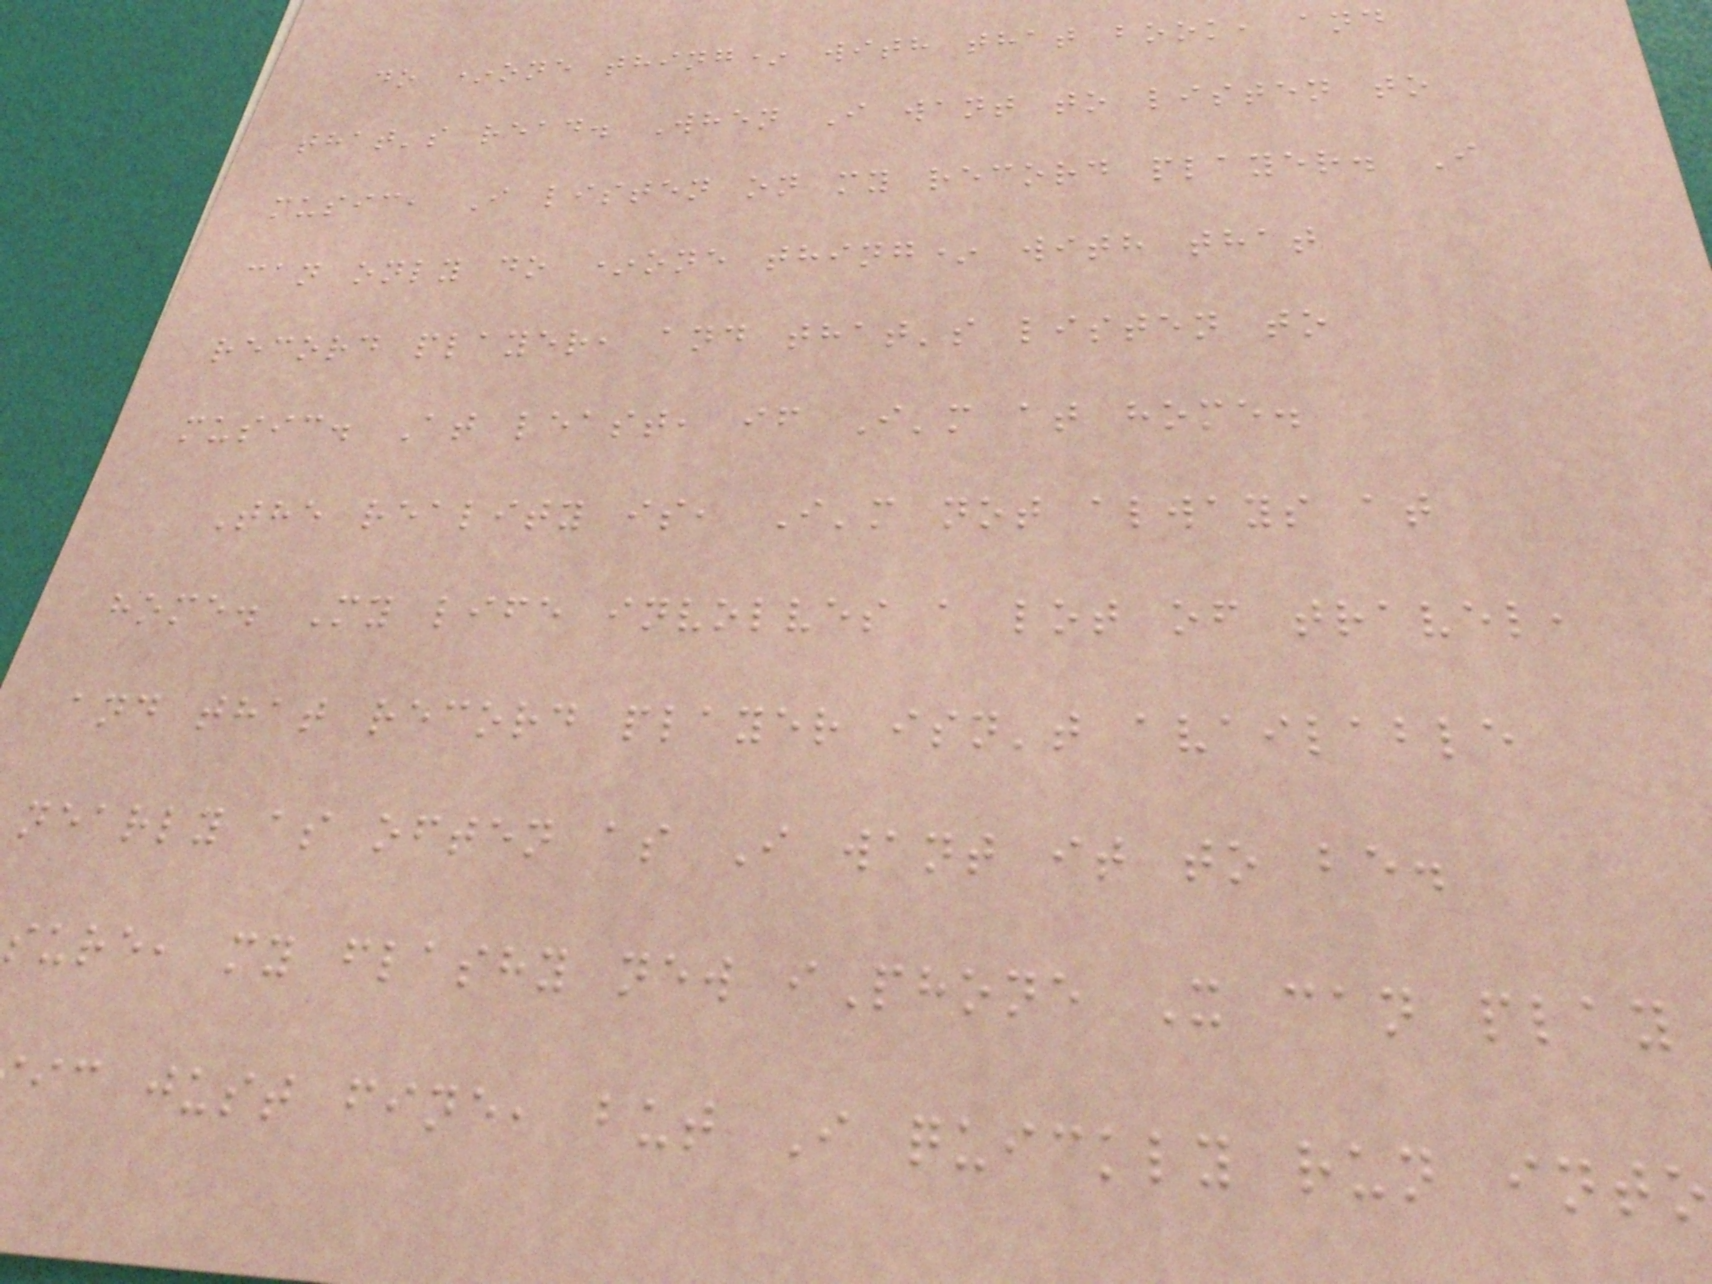do *one thing* with that book, and
that's read. When I want to listen to
music, I listen on my record player. I
can only do *one thing* with that
record player, and that's listen to
music. At least, if I'm at home.
The reality is, I'm not always at
home. My life involves a lot of travel,
and that record player isn't available
nearly as often as I want it to be.
sure, my flashy new iPhone X can play
ic just fine, but I quickly run into
